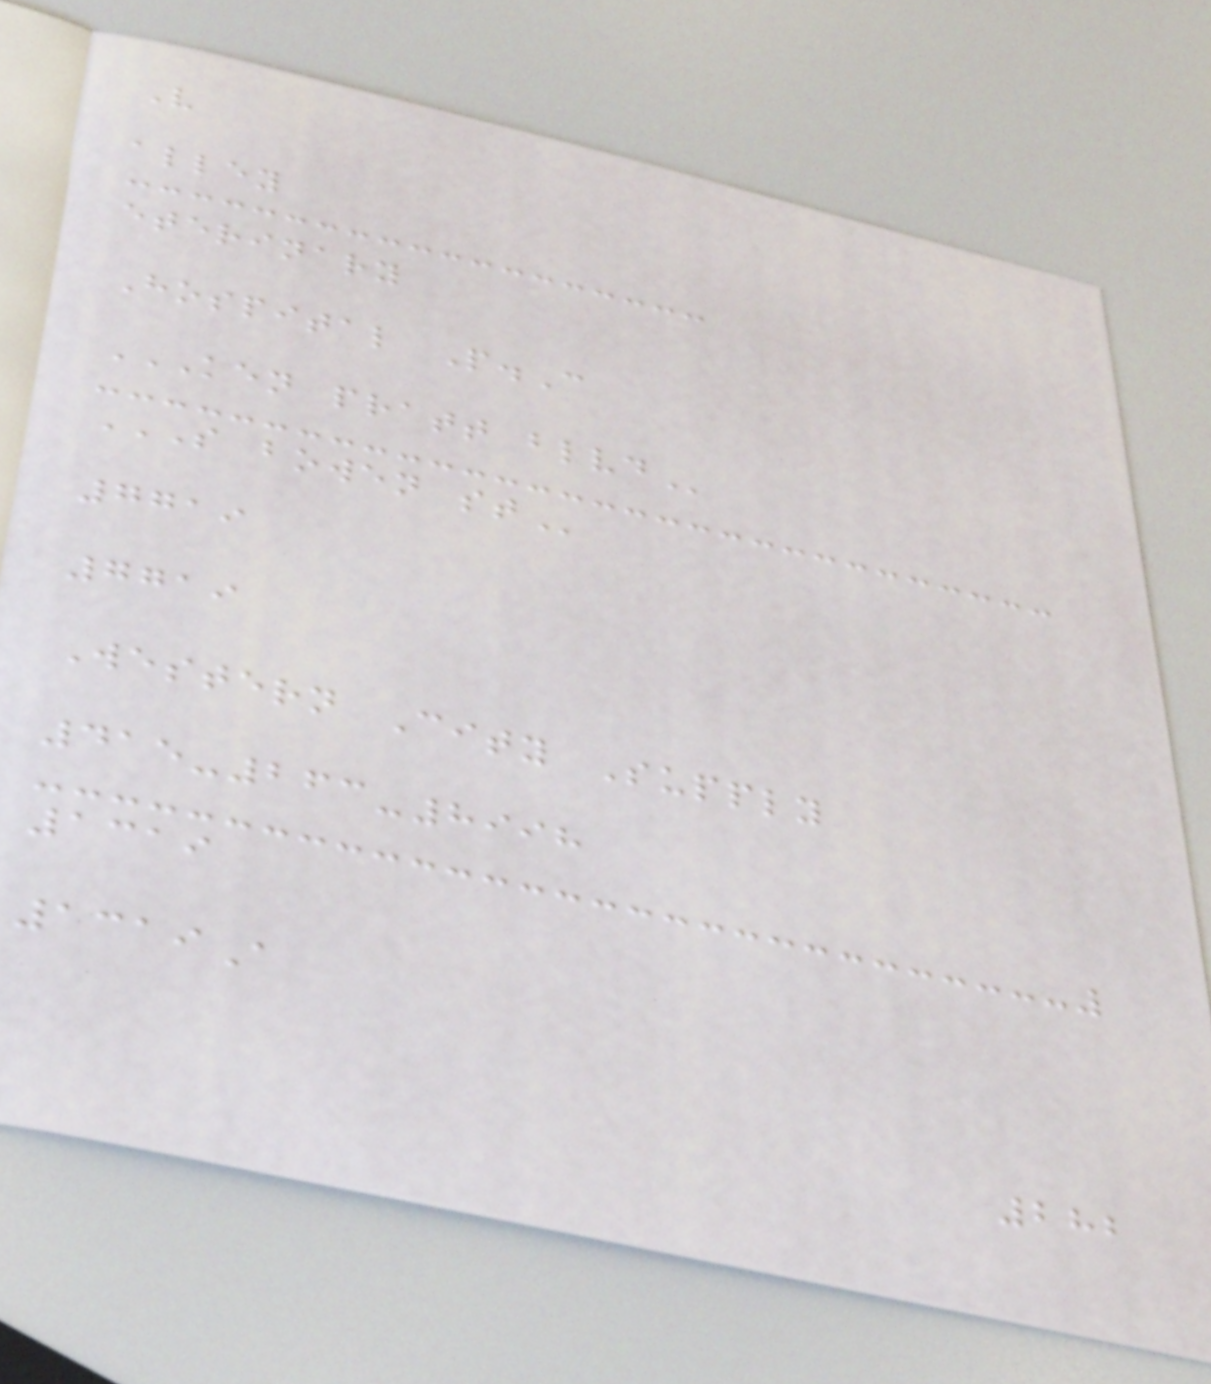V
alley
eterinary
Hospital P.C
KEN PRATT BLVD
S BOWEN ST
7719
7719
Western City Supply
415-263-8998
1319
1319A
282
